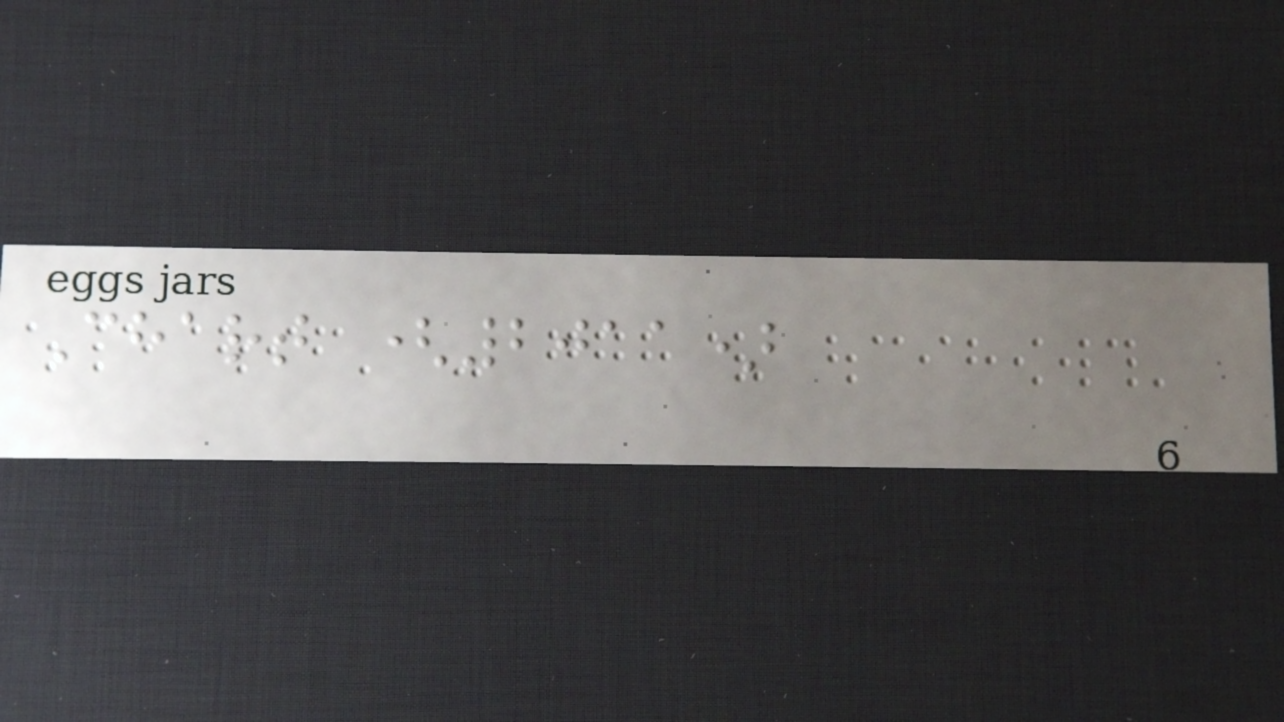Chart (2011)
